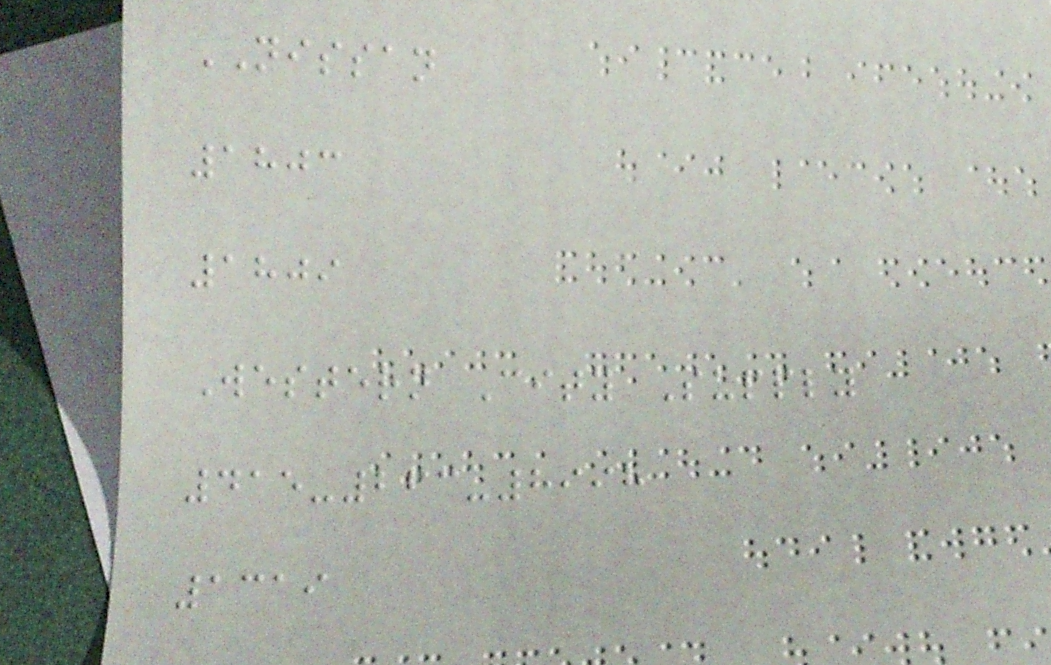NISSAN
1803
1809
Western City Supply
415-263-8998
1319
